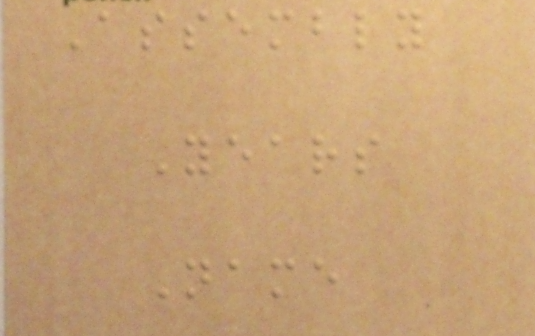Assembly
Years
Name
